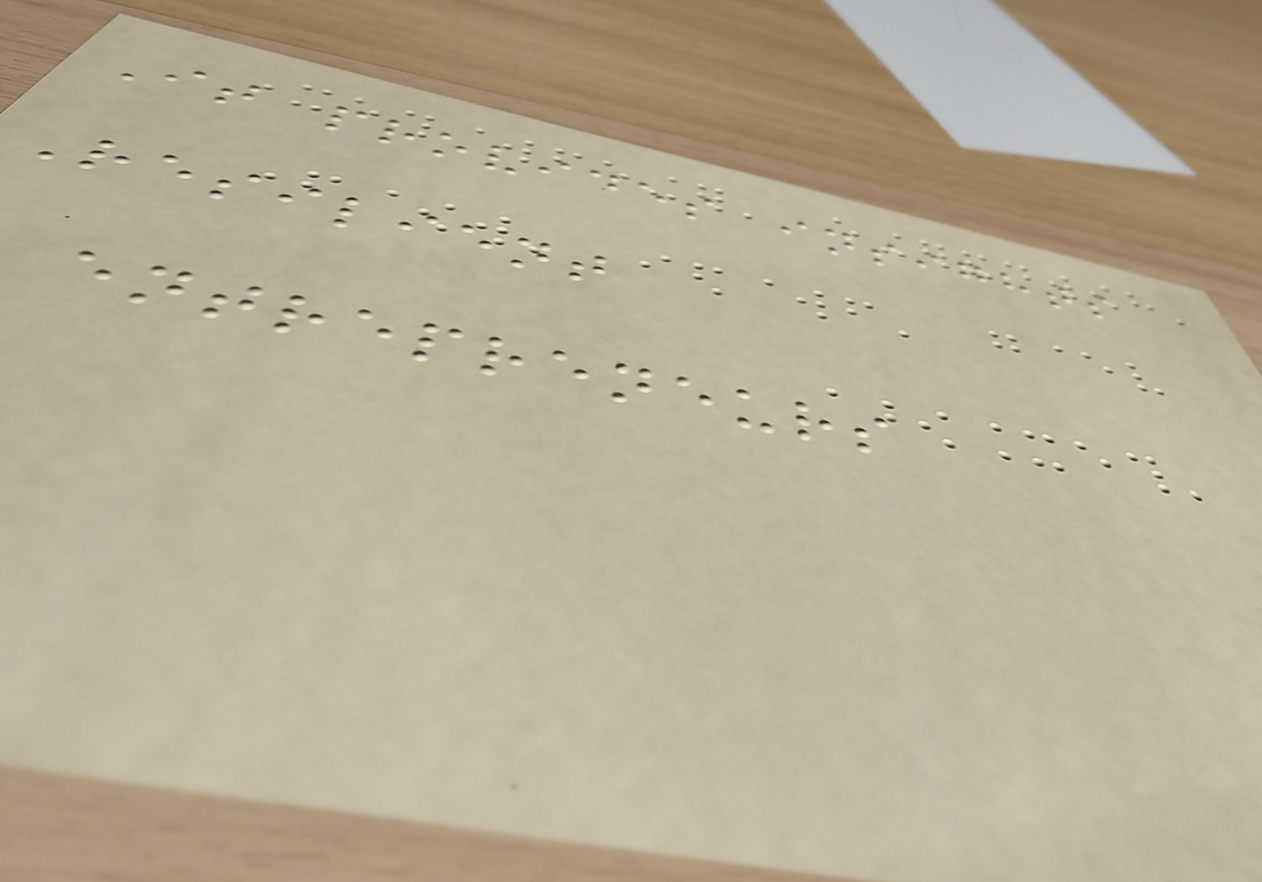It provides insights
Resilient
entrepreneurs
